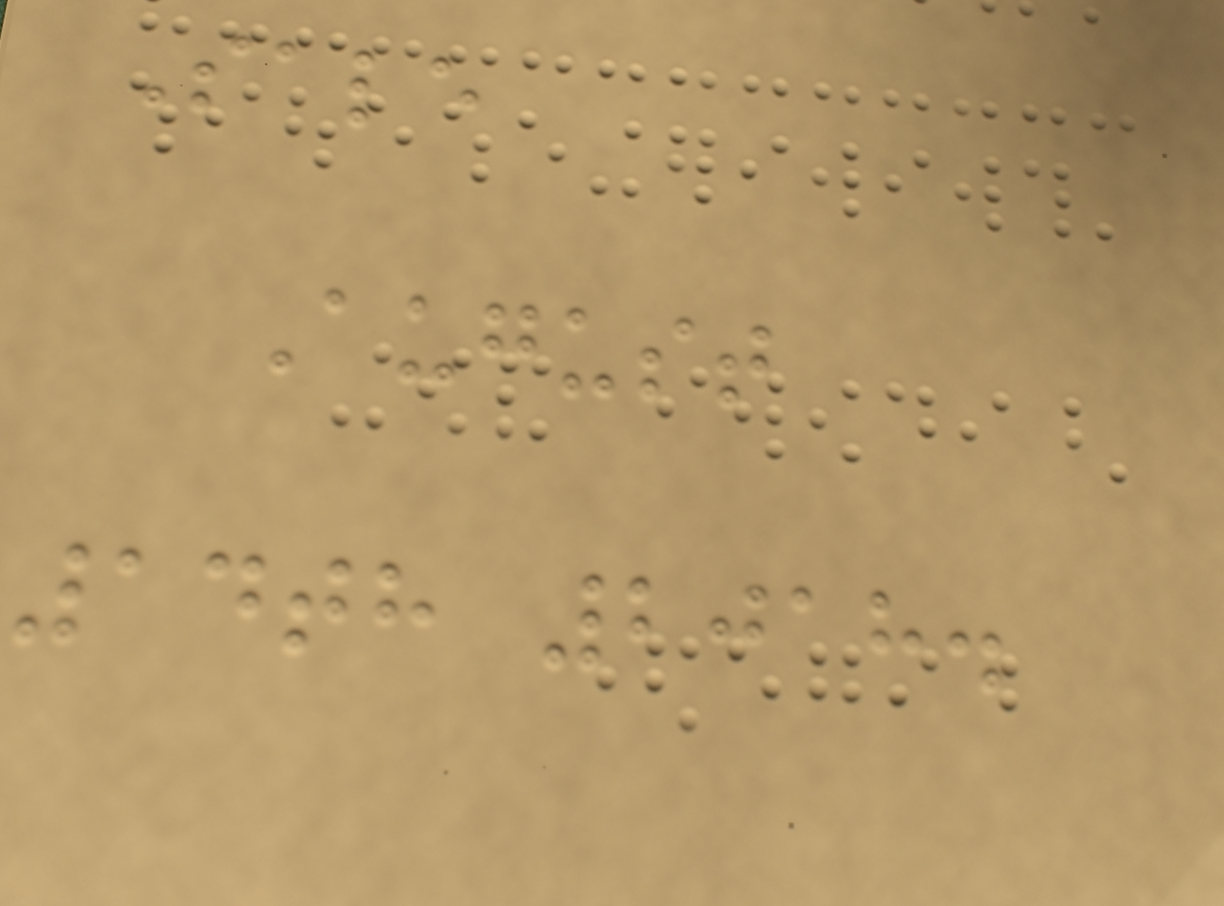Sale
August
14th 2018.
